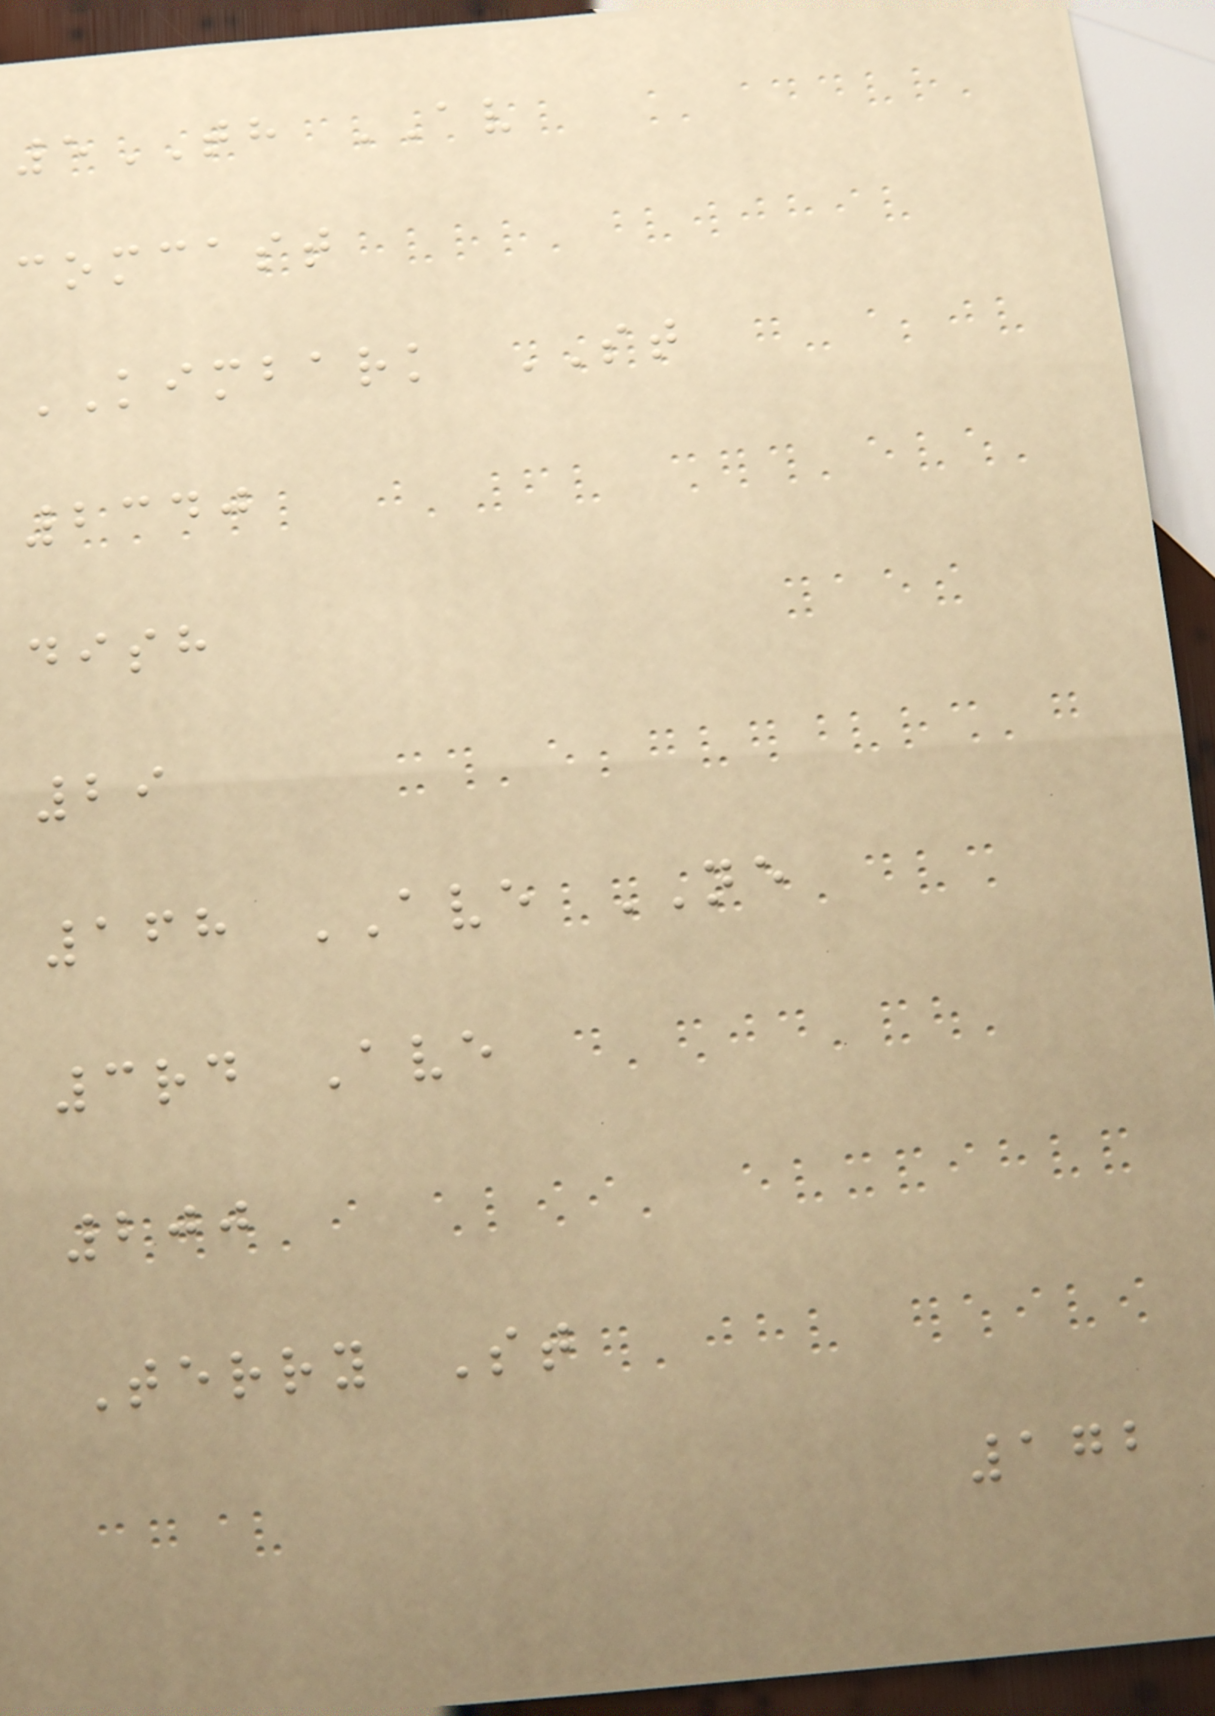5TH AV
comcast
KIMBARK ST
2340
dish
29
168 AVE NE
3rd Ave
200
Terry St
172
